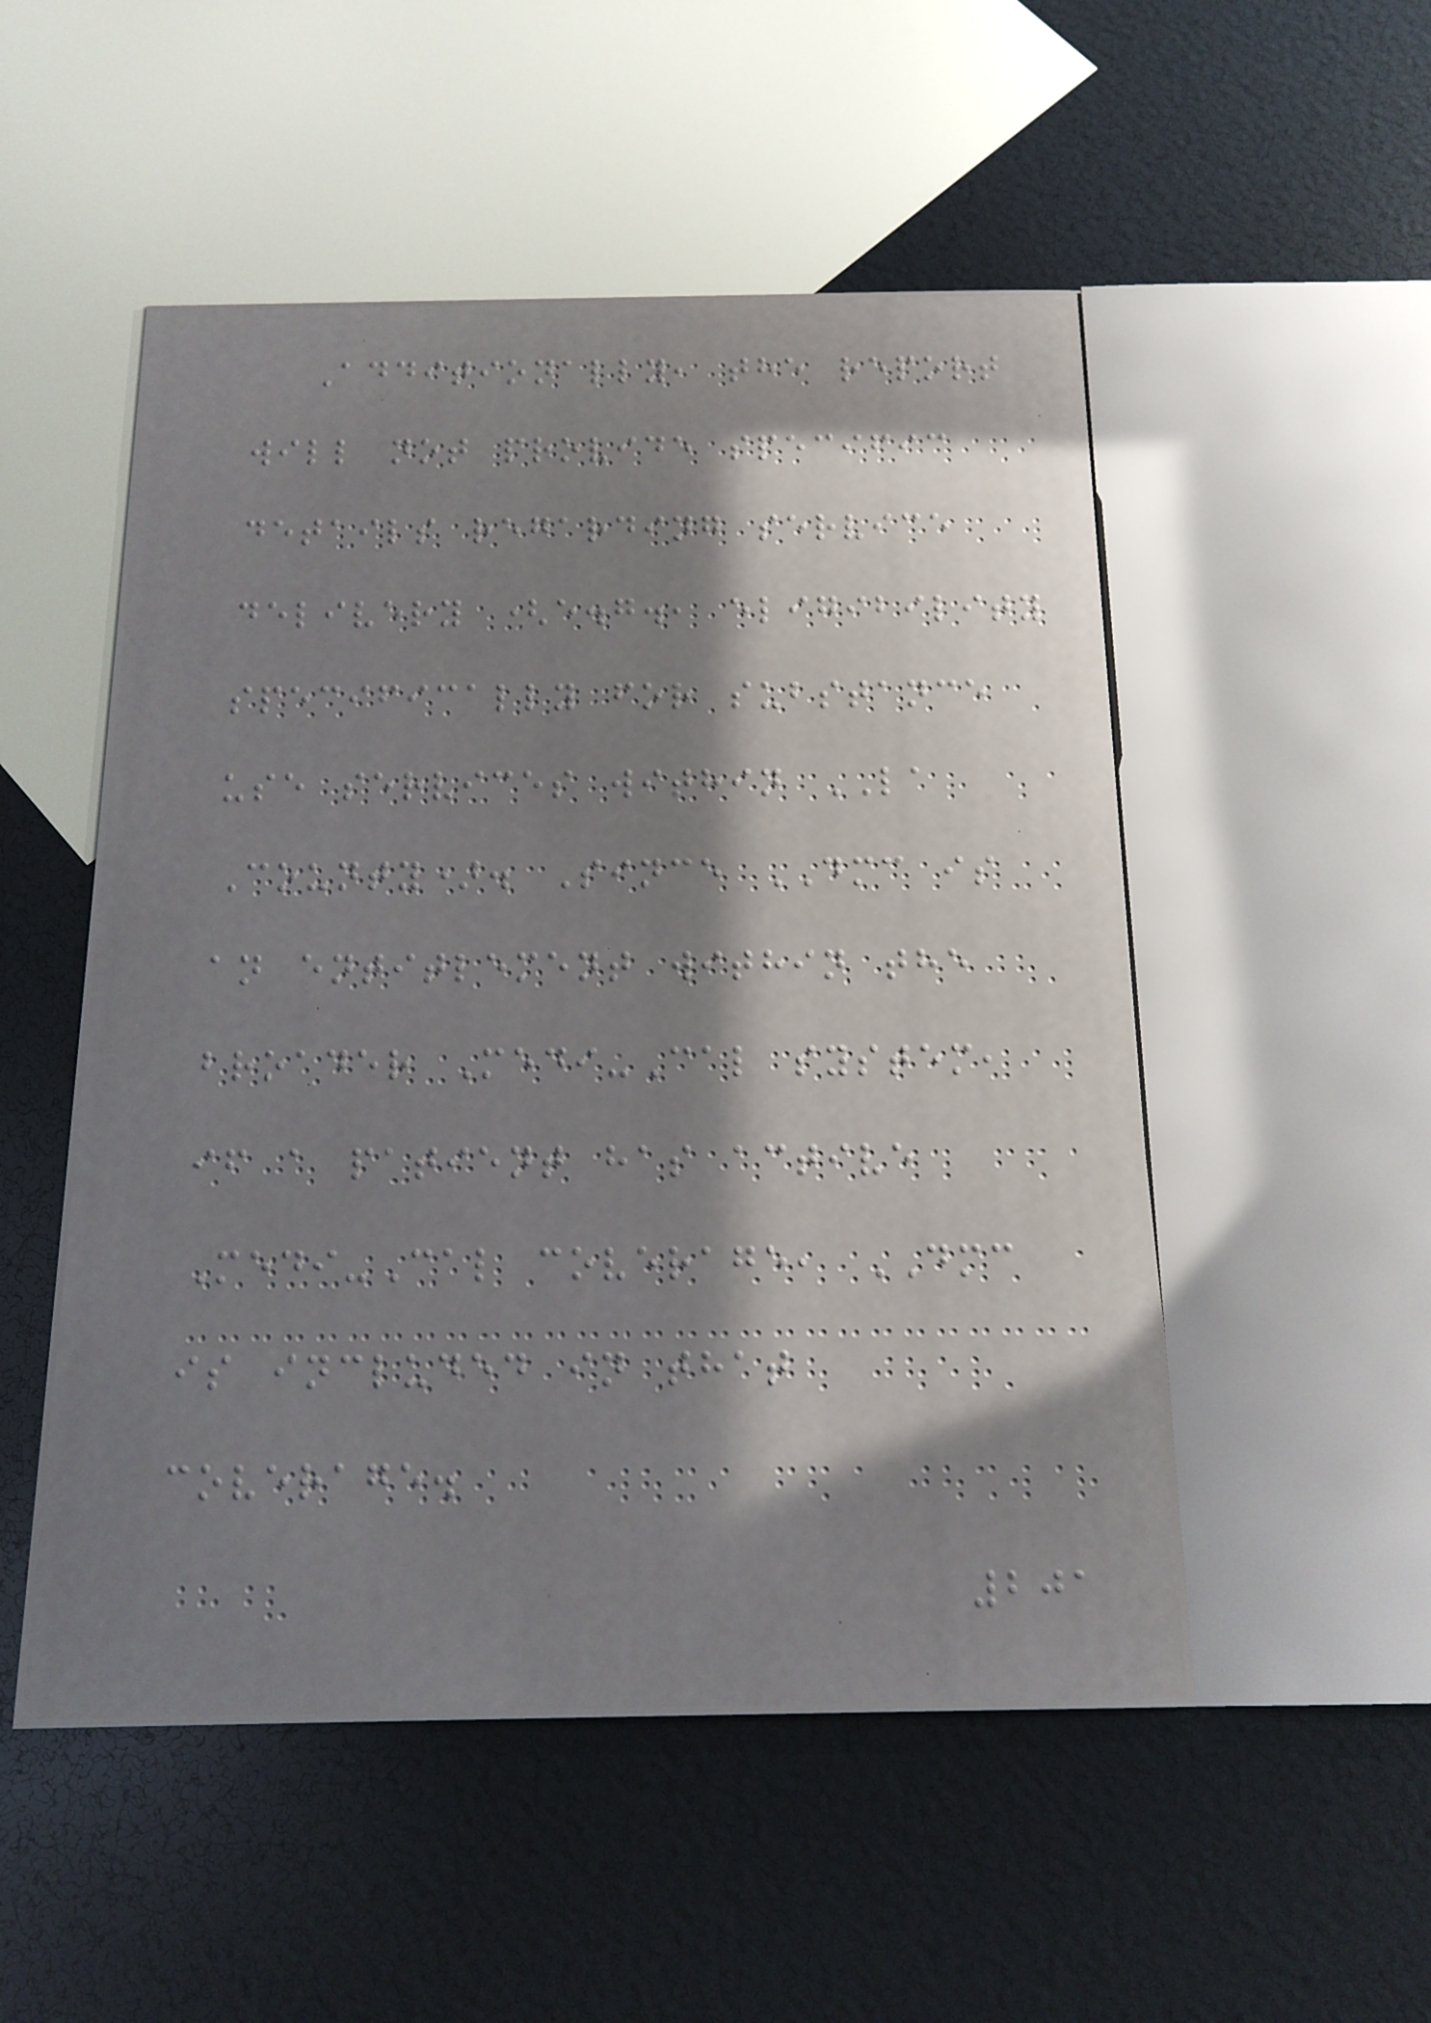Additionally, the report
will not provide specific
details regarding service
delivery (e.g., eligibility
specifically for substance
use services within LA
County). Since DMC is
an entitlement within the
broader Medi-Cal system,
if a patient has active
Medi-Cal coverage, DMC
is included in that
coverage.
201
